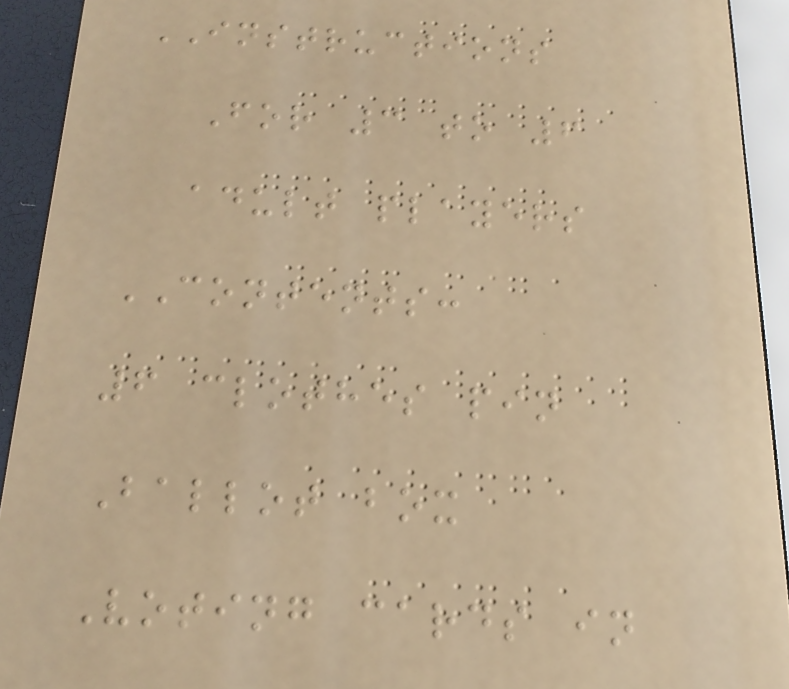INSTRUCTIONS
For 3 to 6
adult players
CONTENTS:
6 clothes pin
Ballot box
Voting cards in
